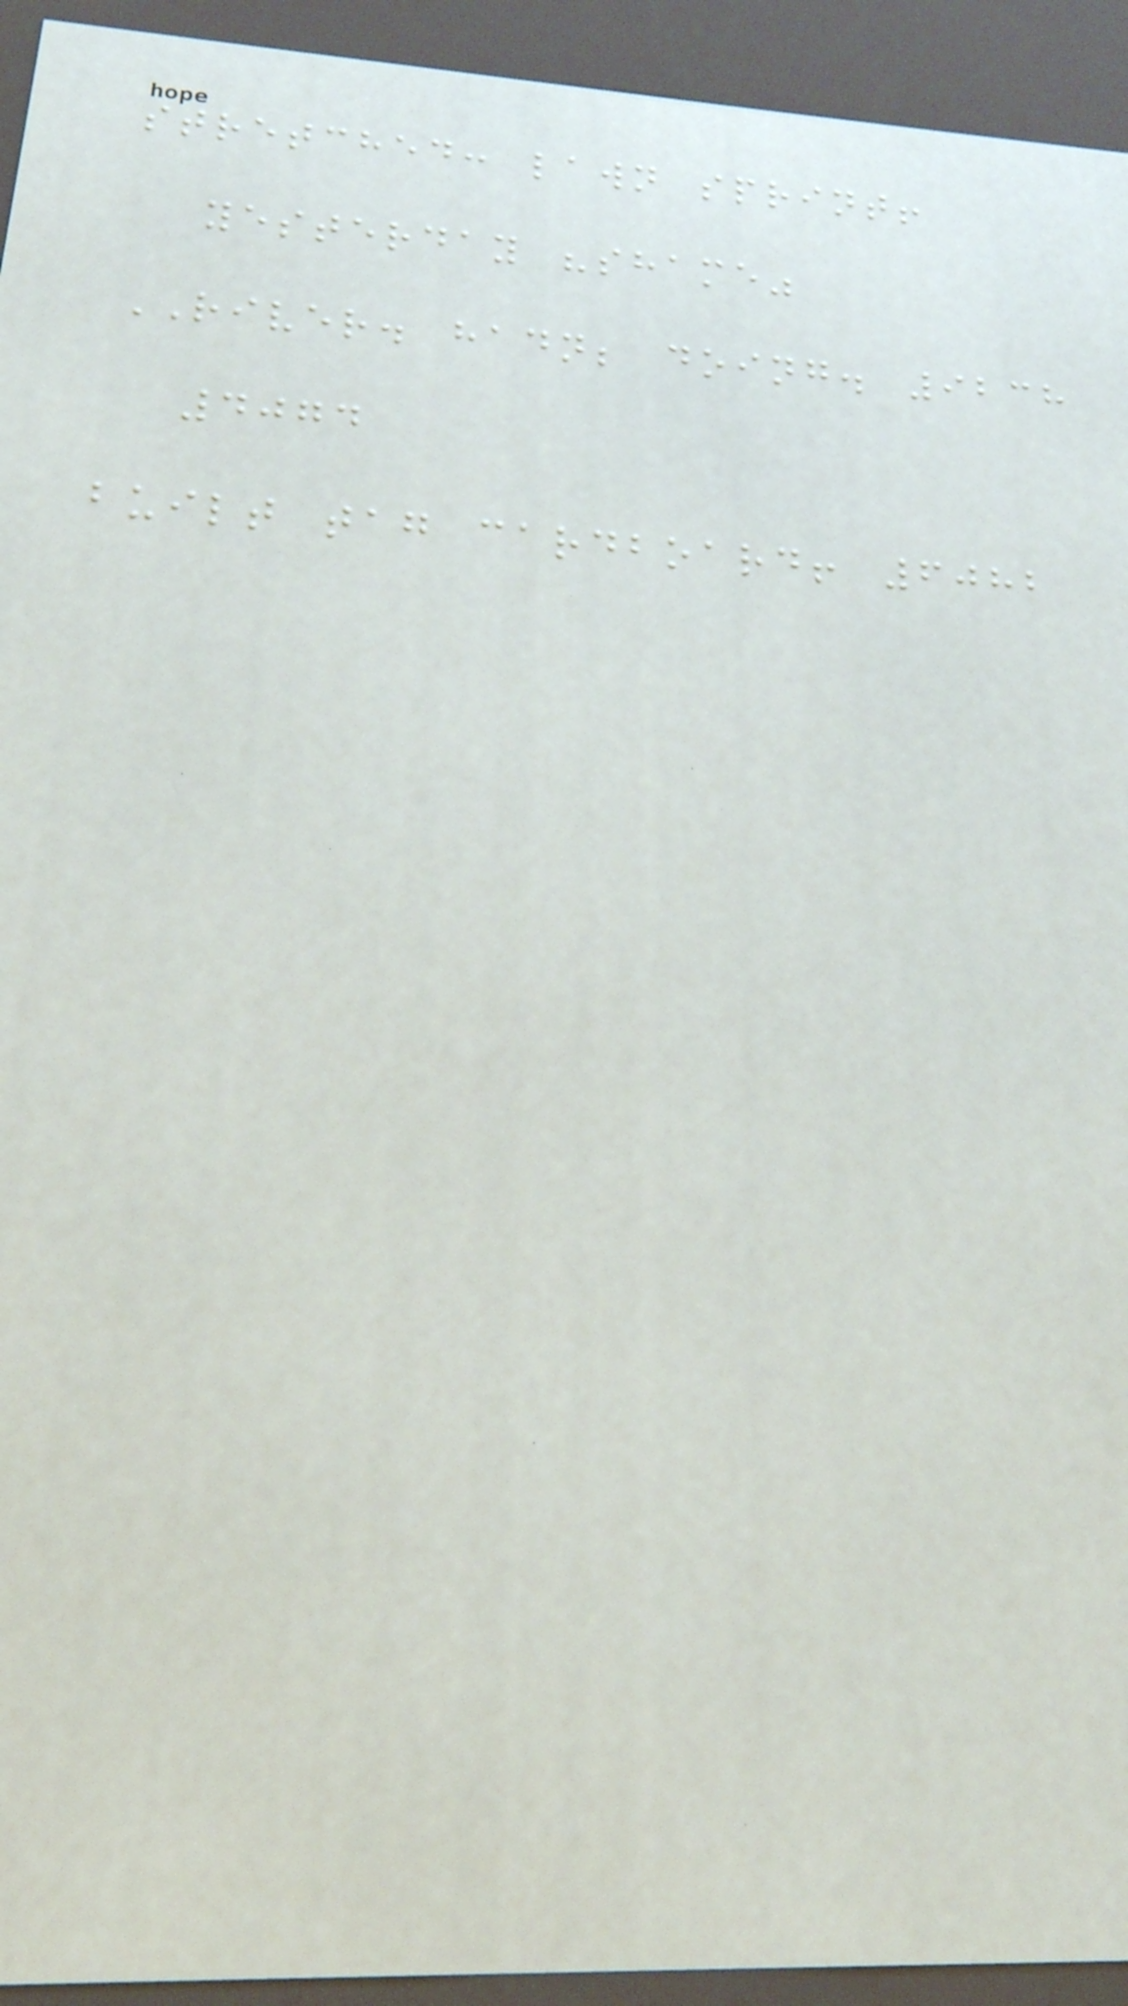stretched: lawn sprint!
yesterday "shame"
RIVER. hadn; doing. 9238
4074
built tag cardboard! 6082
